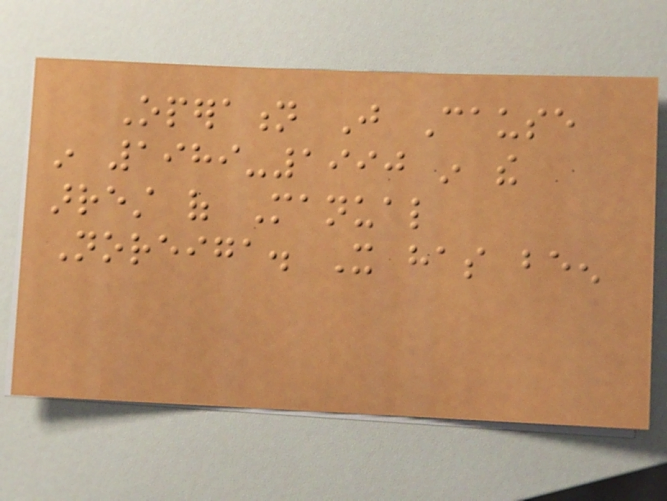Operation Just Cause
in 1989-1990 in the
arrest of Manual
Noreiga. It has been
